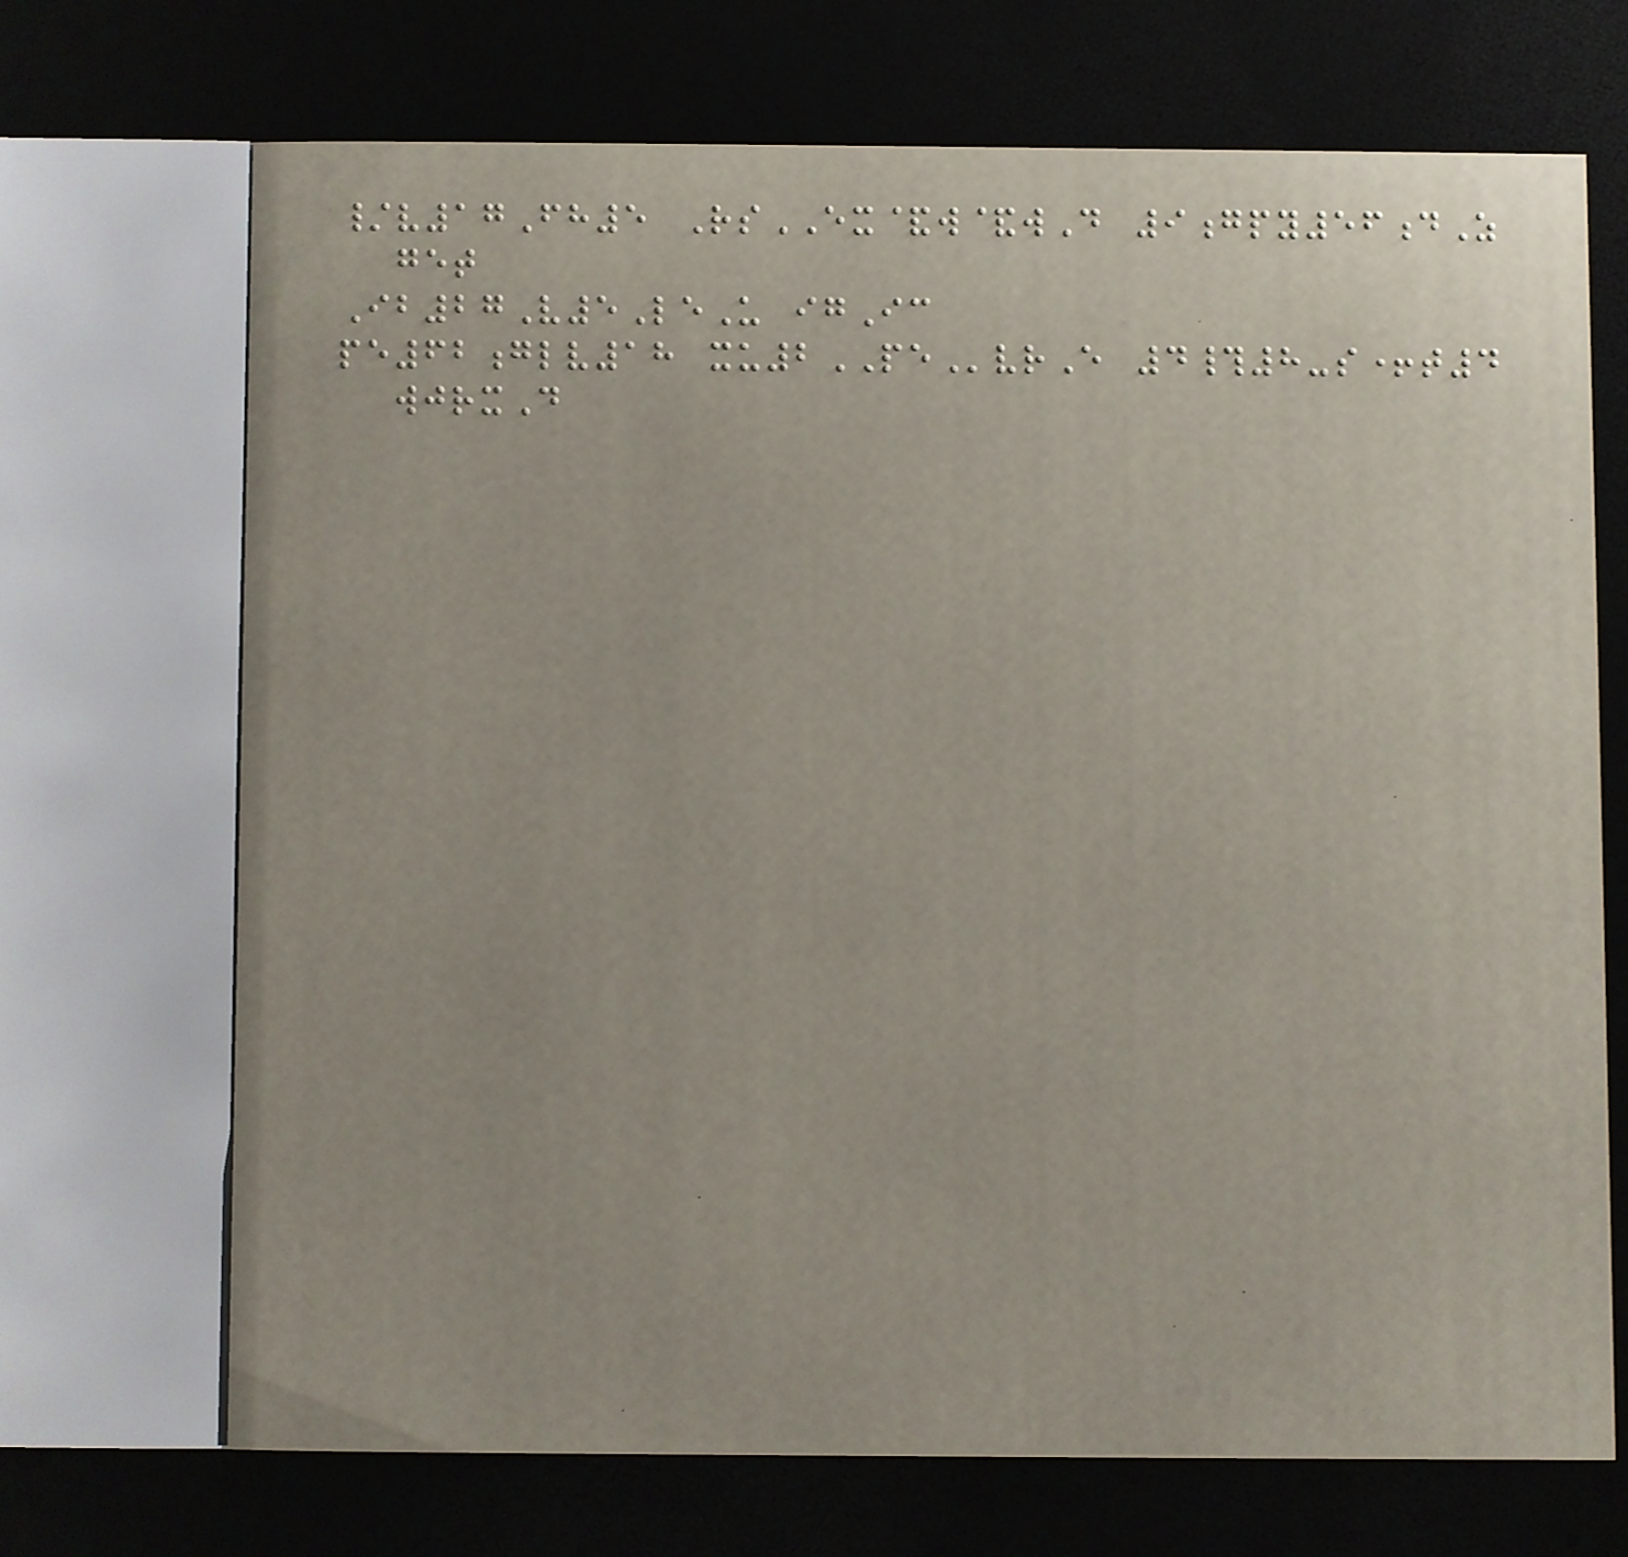/v17Fh5 RsEX&w&wD 9gpy56dZ
get
Ib27V5LeU igIc
pe62glv18 xu2PEvrE 4#8-s+t4
wjrxD
